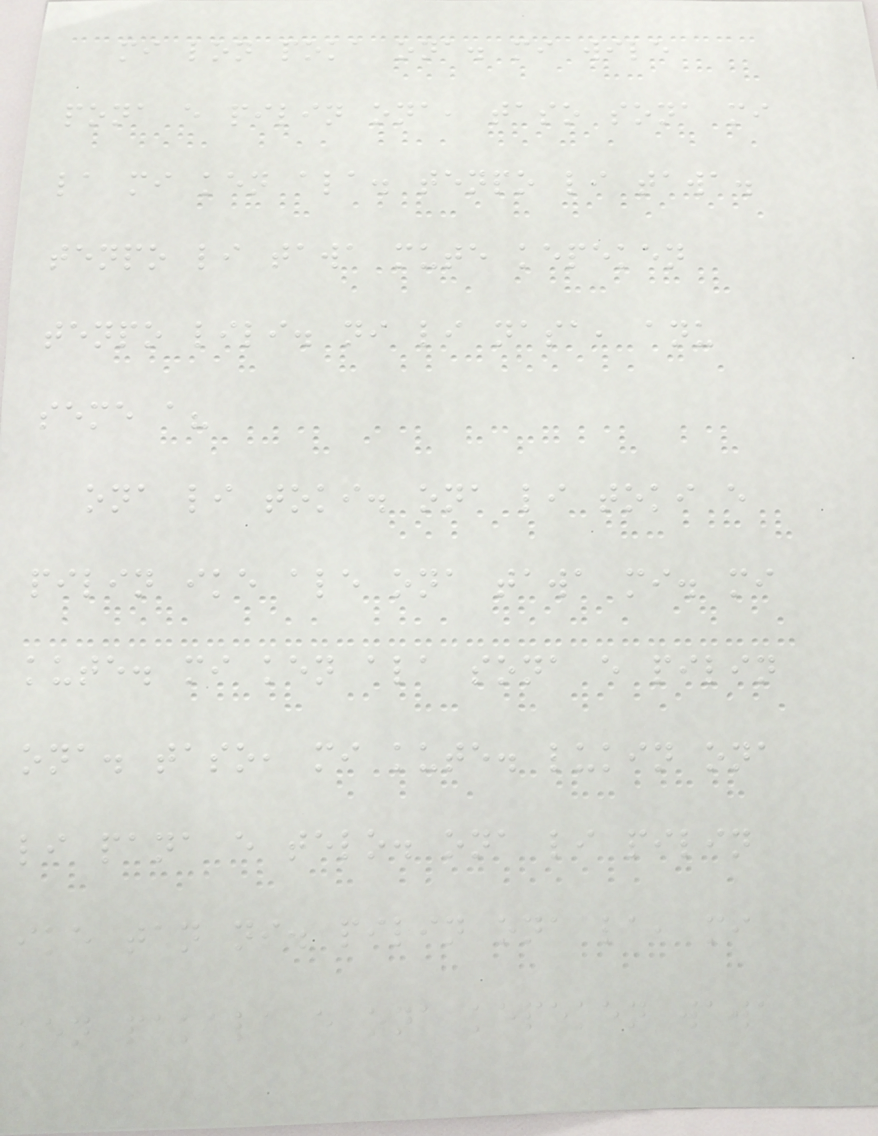mi lon poka ona. mi wile
pona e pilin ona, taso sona mi
la mi ken ala. tenpo li tawa.
tenpo li tawa mute kepeken
tenpo lili. ni li nasa, anu
seme a?
ona li toki. ona li toki e
pilin ike ale ona tawa mi. mi
kute. mi ken ala sona e pilin
ona. taso, mi kute. lukin ona
li pana e telo. ona li pilin
ike tan ni. pilin ona la, mi
ken pakala e ona kepeken wawa
